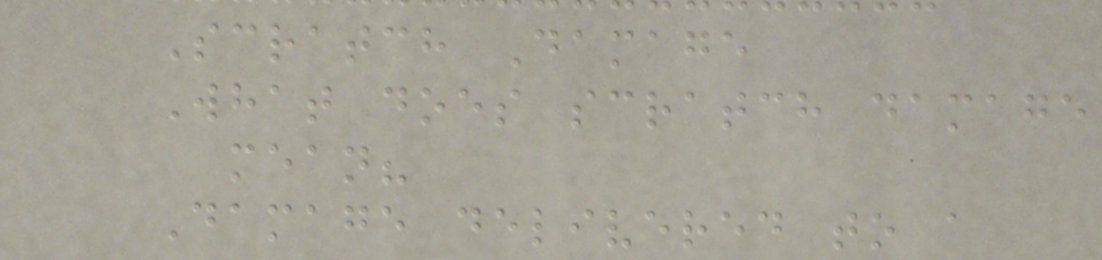Scratch Damage
What does scratch damage
mean?
Damage delivered to a
